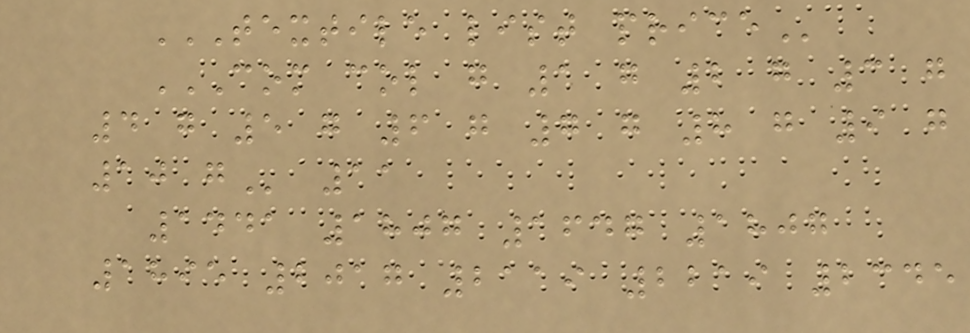TEXTILE LIST PRICE
COM COL G 1 G 2 G 3 G
4 G 5 G 6 G 7 G 8 G 9 G
10 G 11
1441 1807 1647 1807
1895 2017 2119 2219 2345
